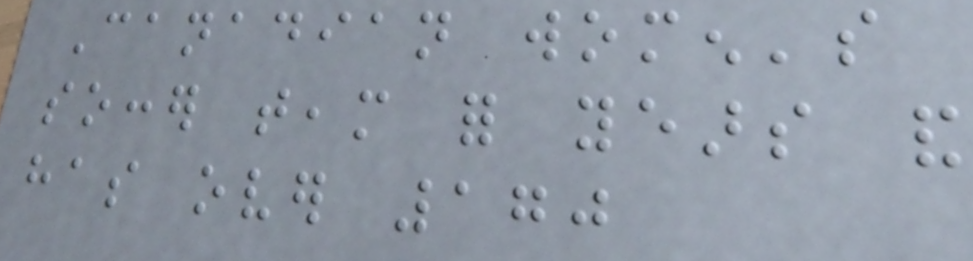Canadian women's
soccer team for years and
has over 170
